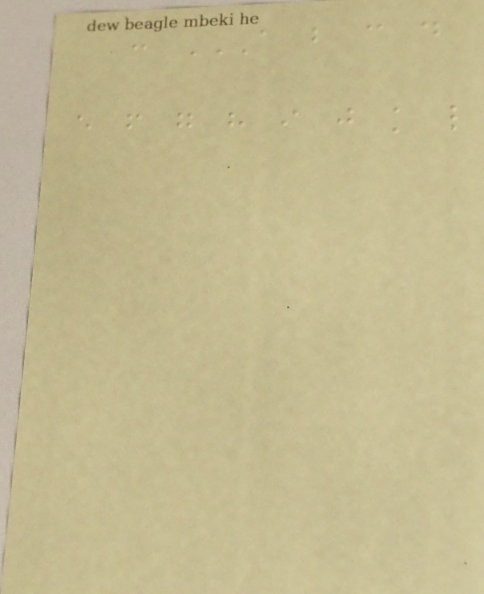: A B C D
E F G H I J K L
